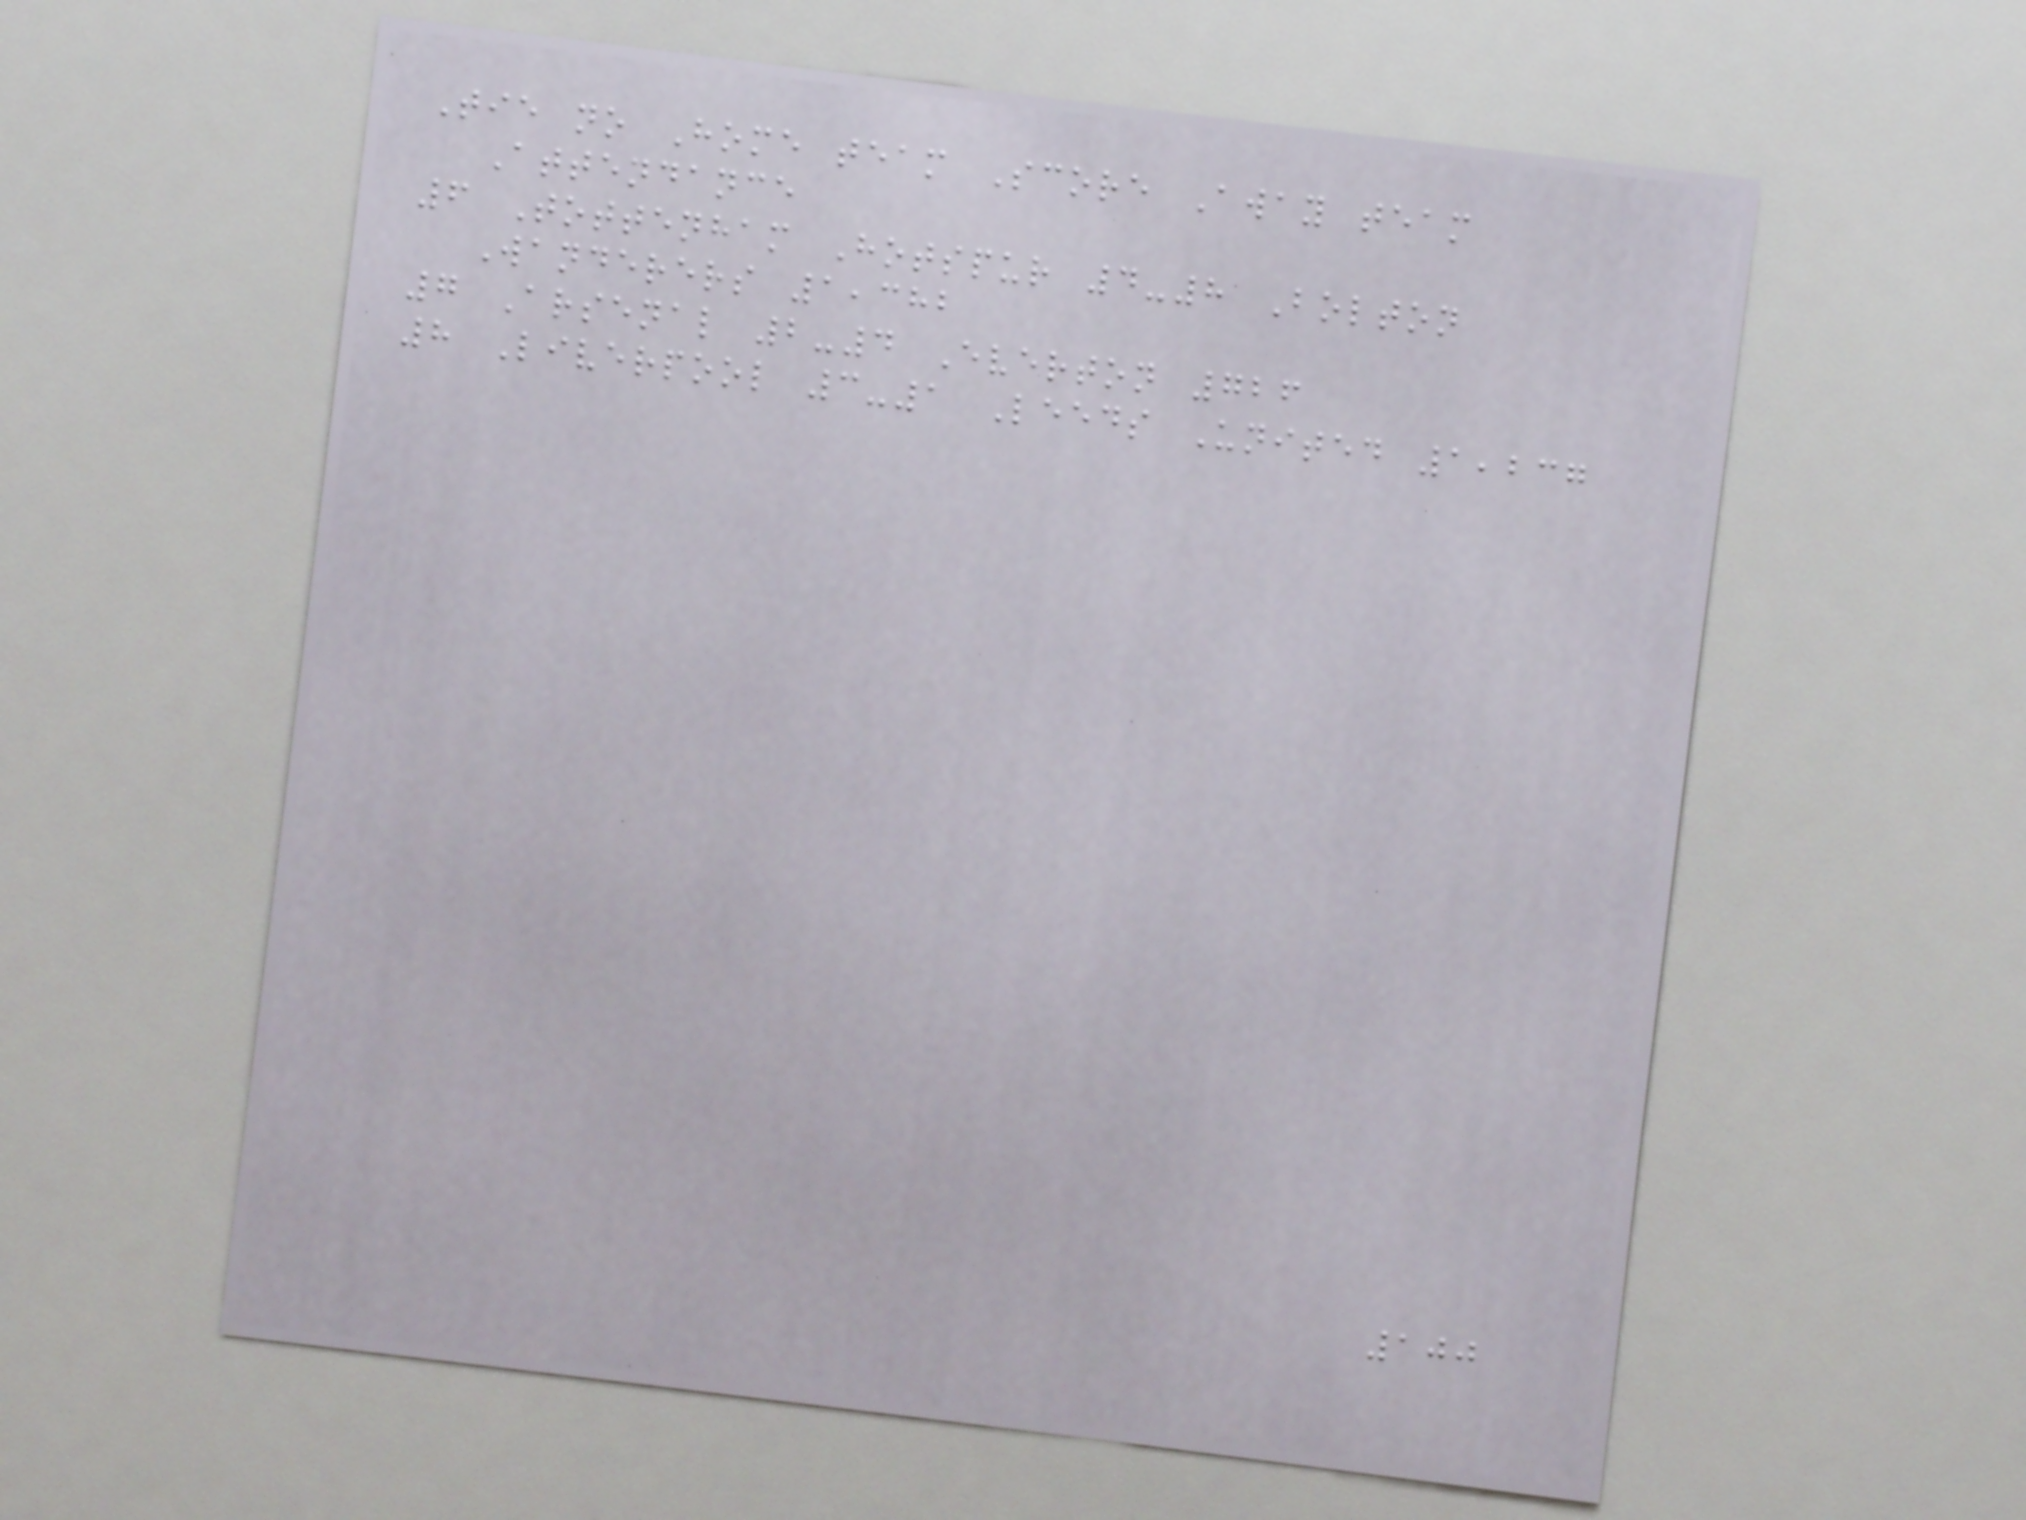Tie no Home team Score Away team
Attendance
6 Tottenham Hotspur 4-8 Bolton
Wanderers 1,382
7 Arsenal 2-4 Everton 726
8 Liverpool 3-1 Leeds United 1,237
100
